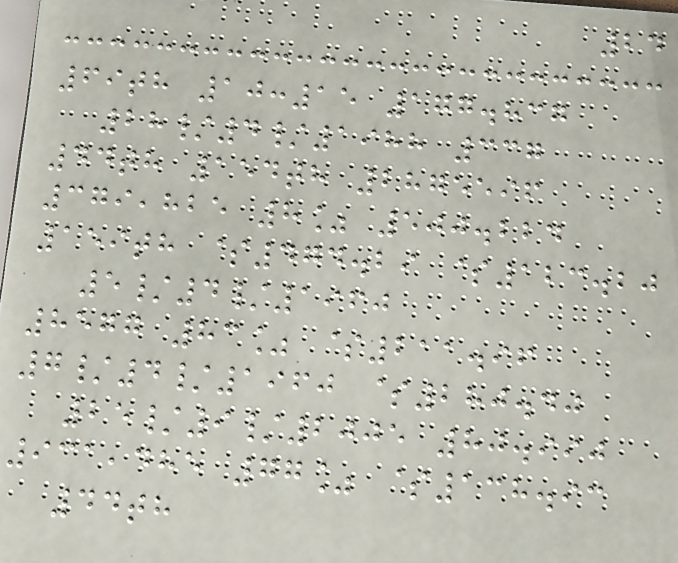24
69th 10:15 177.837
28/4/1988 337
44th 154th 2875596
379,825 8% 500.224
159th $474.29 $123.20
5/4/1960
8577 83% $211.96
7/4/1960 $280.40
25/9/2005 80.990
931,485 77% $138.93
44th
